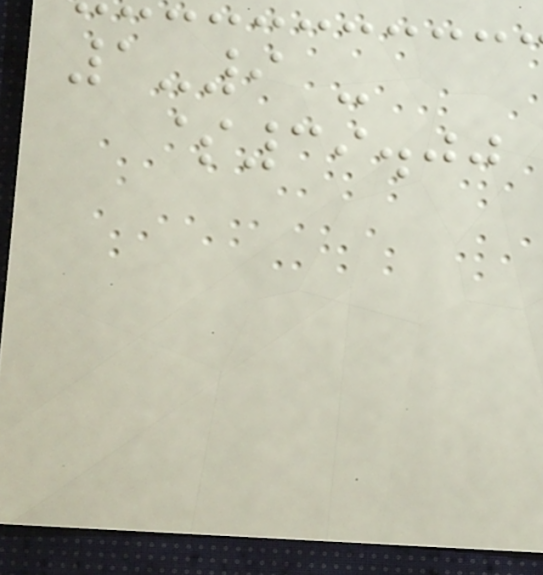1-9 -
$39.00
